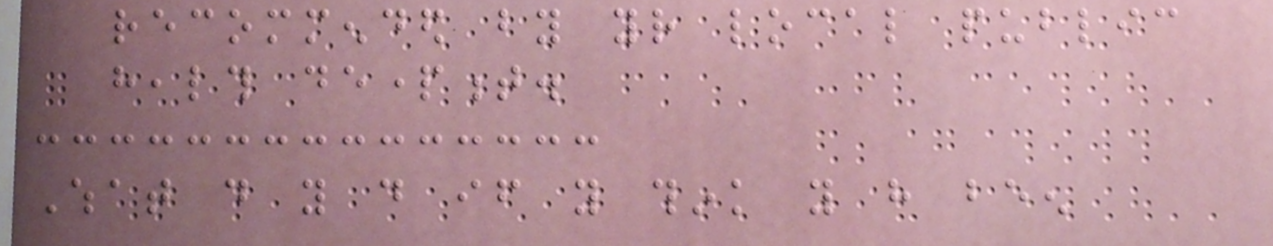recommended by your local public
health department.
What do you do if you think you have been
